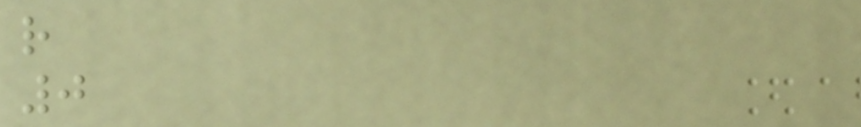r
0
